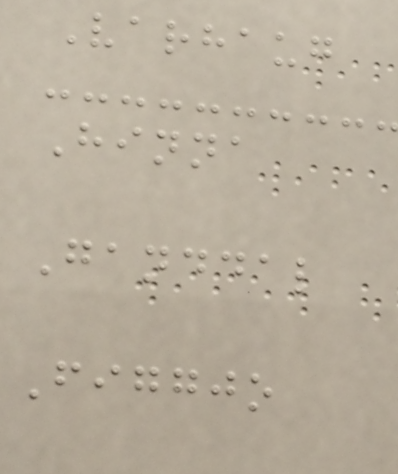Varhaug
Hinna
Ganddal
Figgjo
